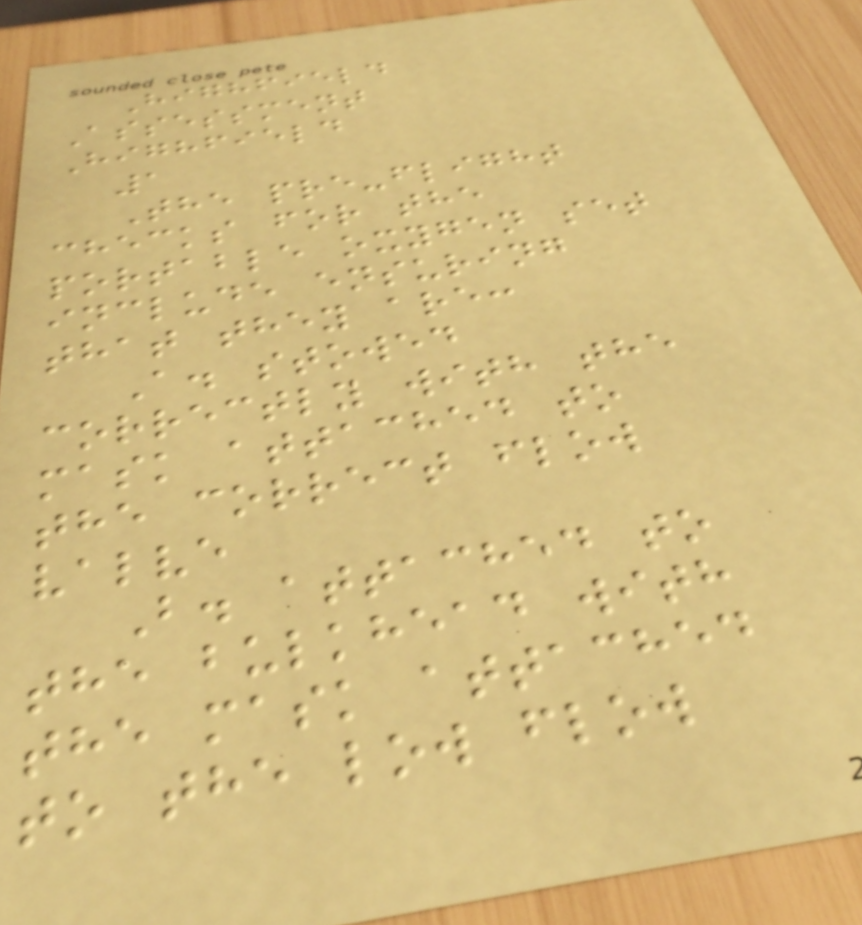Highfield
Assessment
Highfield
1
The pre-flight
checks for the
portable oxygen set
include ensuring
that they are:
A. stowed
correctly with the
mask attached to
the correct flow
valve
B. attached to
the bulkhead with
the mask attached
to the low flow
